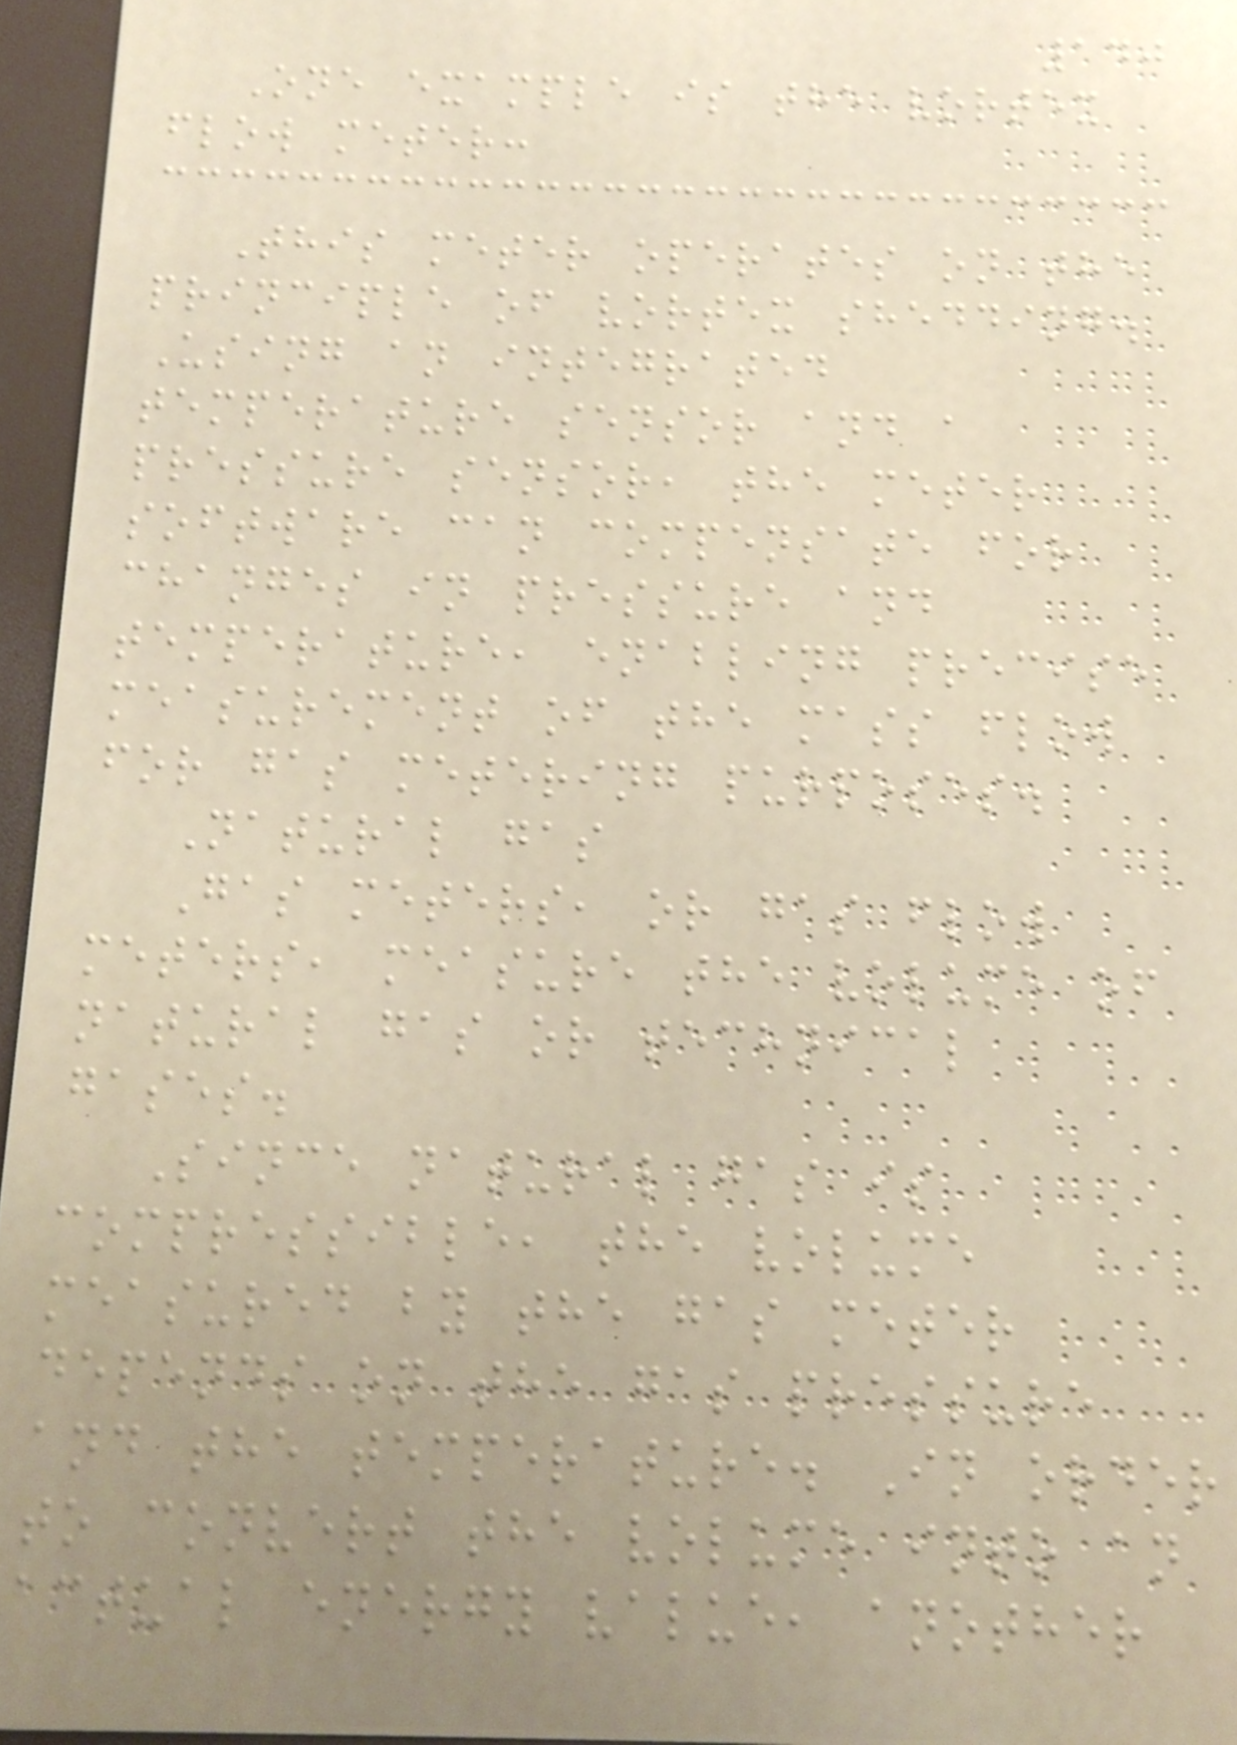140
One example is the vortex
flow meter:
This meter operates on the
principle of vortex shedding.
Using an integrated
temperature sensor and a
pressure sensor, the meter
software can compensate for
changes in pressure and
temperature, enabling precise
measurement of the mass flow
for gas metering purposes.
Natural gas
Gas meters, or gas flow
meters, measure the volume of
natural gas or technical
gases.
Since natural gas is
compressible, the volume
measured by the gas meter
depends on the gas pressure
and the temperature. In order
to convert the volume into an
actual energy value, another
